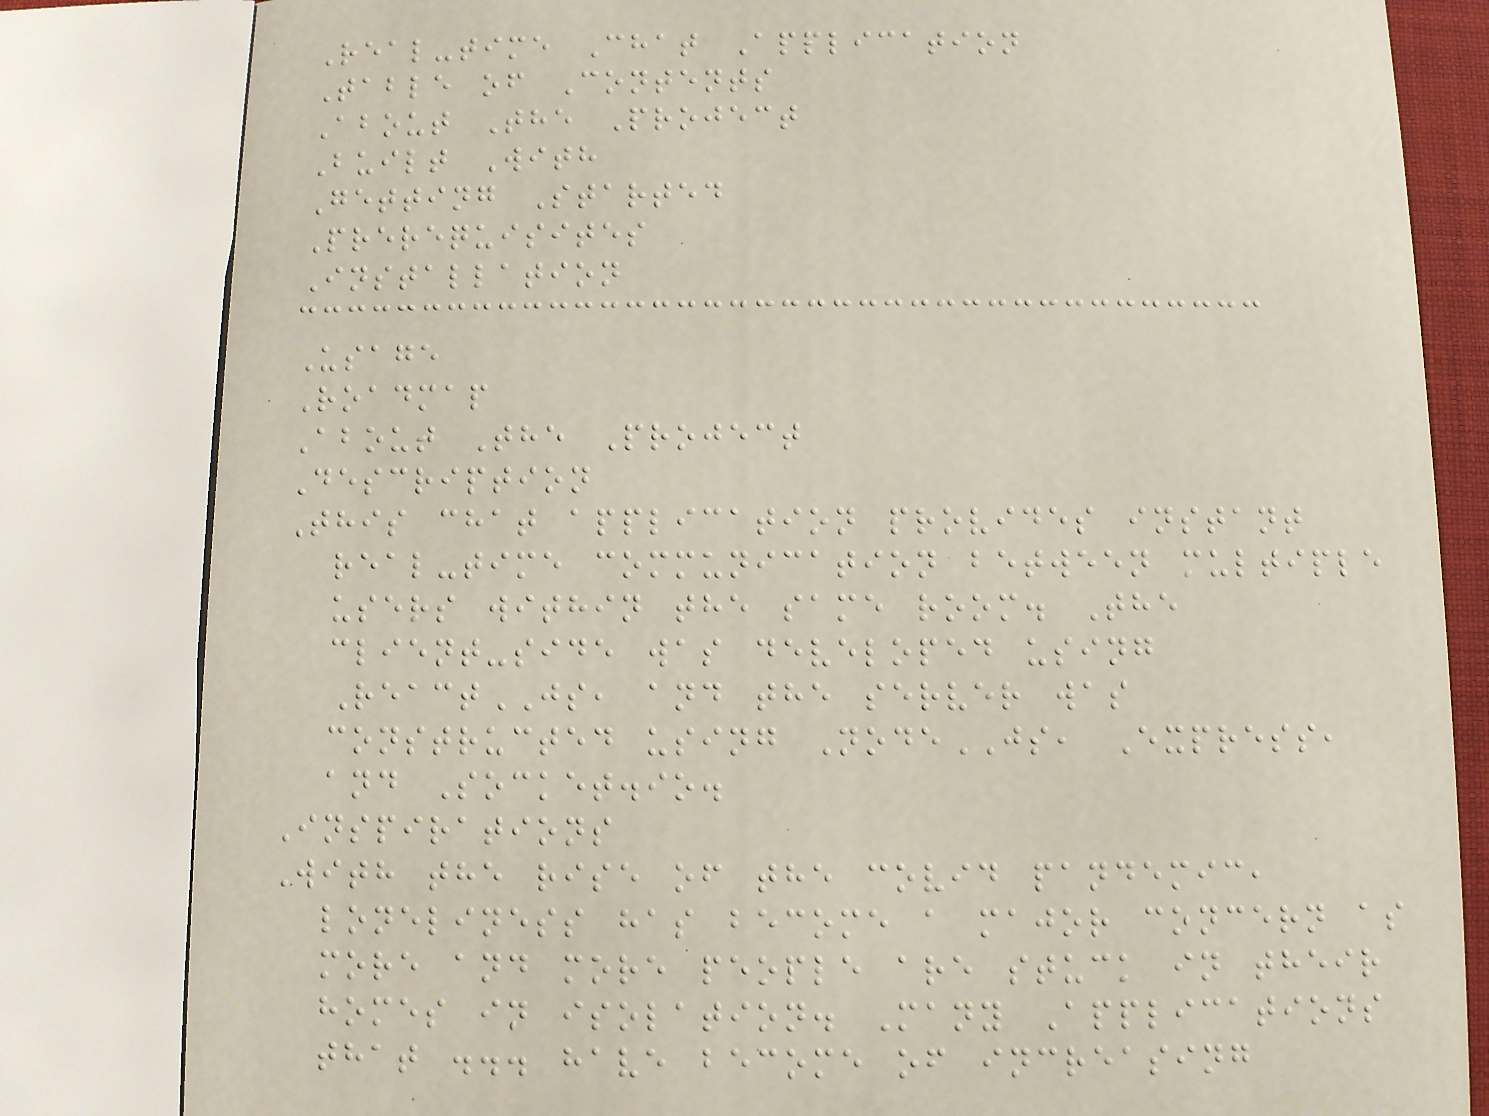Real-time Chat Application
Table of Contents
About The Project
Built With
Getting Started
Prerequisites
Installation
Usage
Roadmap
About The Project
Description
This chat application provides instant
real-time communication between multiple
users within the same room. The
client-side was developed using
ReactJS, and the server was
constructed using NodeJS, Express,
and Socket.io.
Inspirations
With the rise of the covid pandemic,
loneliness has become a major concern as
more and more people are stuck in their
homes in isolation. Many Applications
that ... have become of increasing
